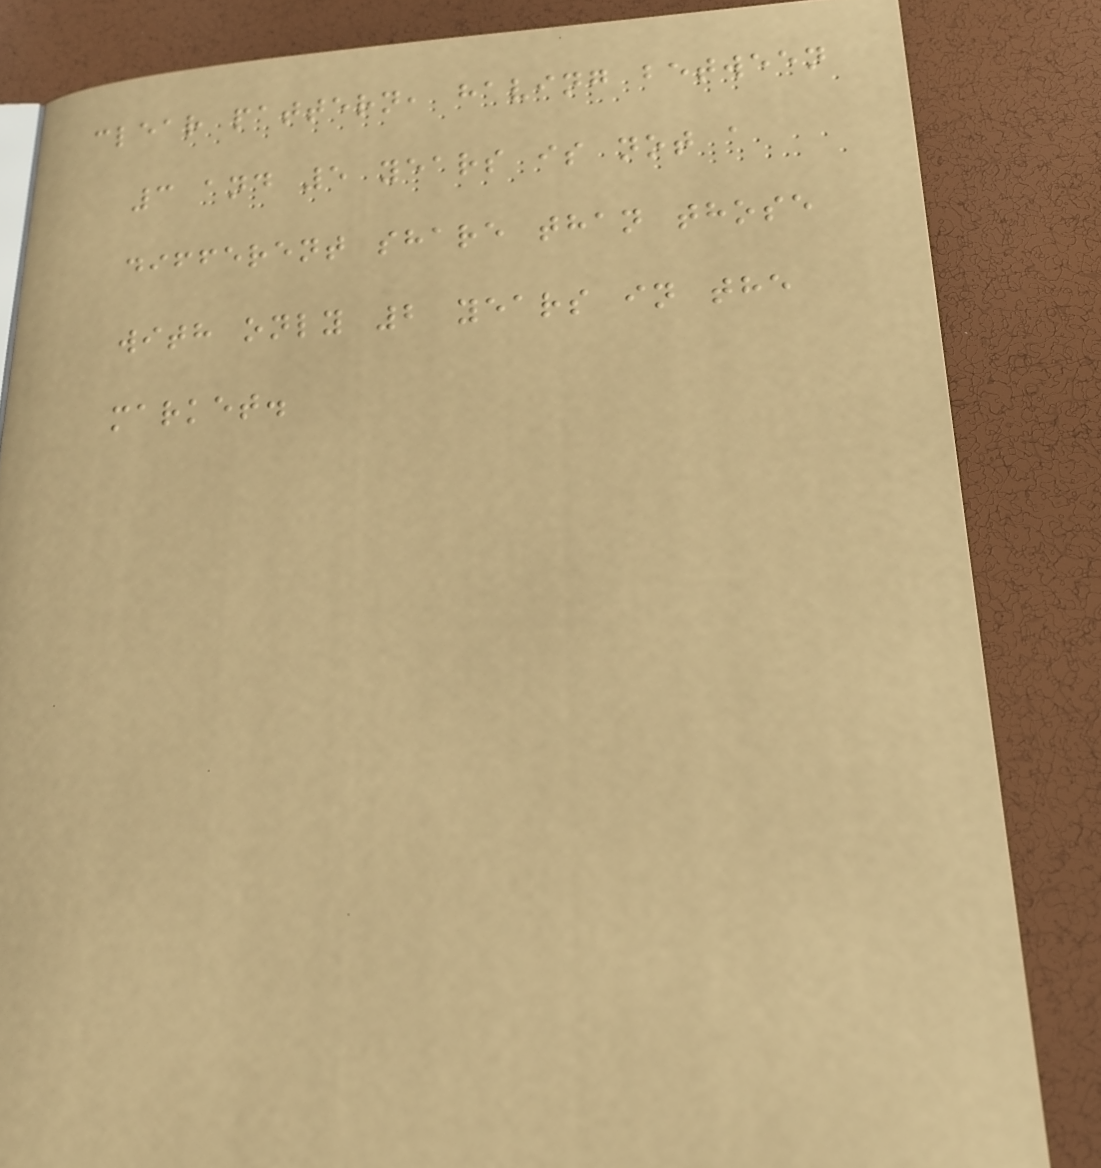clear pattern, having between
3 and 5 years is not a
different share than those
with only 2 years in the
market.
